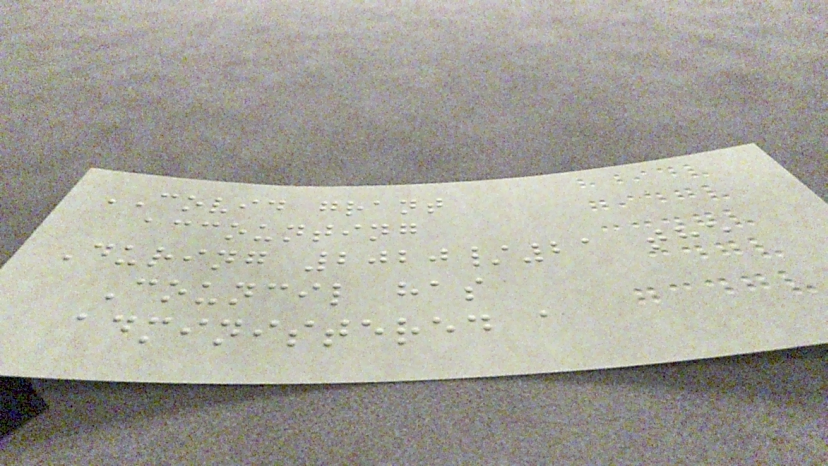COVID grant
accounting
During 2020/21 the
Council has
administered a
